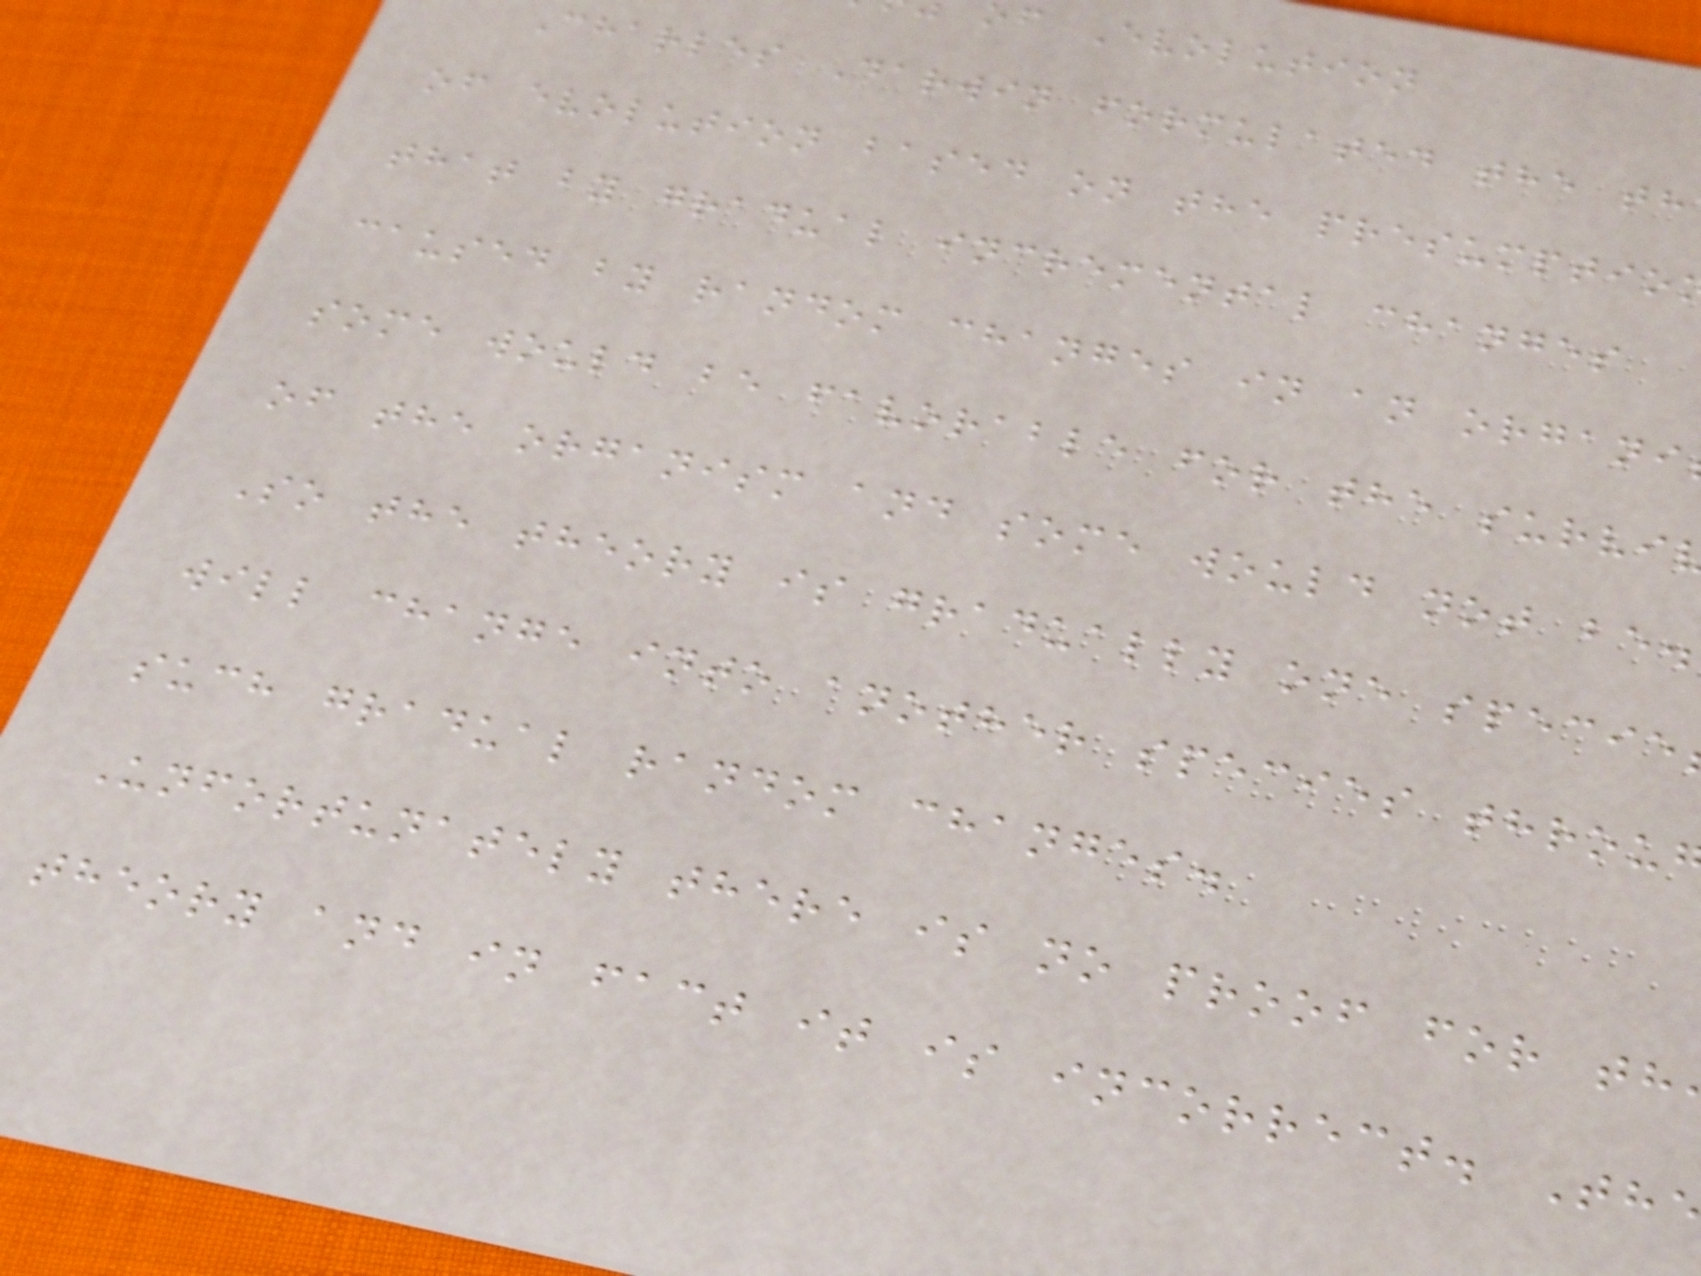of Evolution
Charles Darwin formulated the th
of evolution based on the presumptio
that by gradual incremental changes
caused by random changes in an organi
some would be favorable for the survi
of the organism and some would not be.
So the theory is gradually one specie
will change into another species throu
such gradual random changes.
Unfortunately there is no proof for th
theory and in fact it is incorrect. Th
